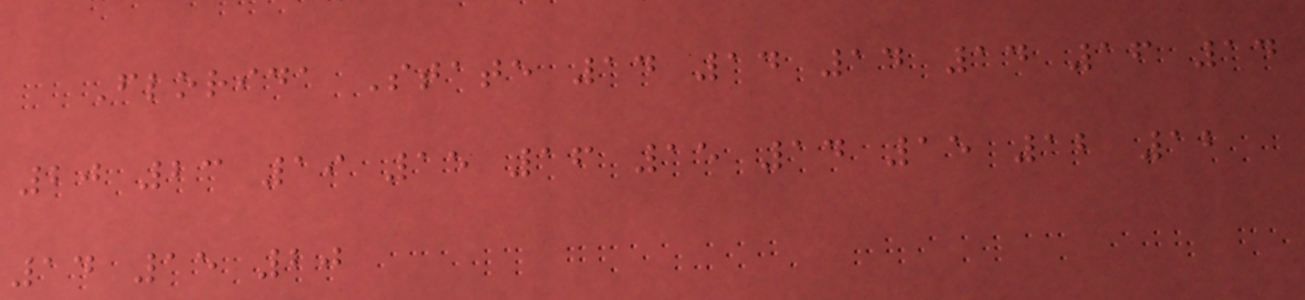Florida State 14 14 14 14 16 14
20 23 19 15 16 15 14 15 12 12
14 15 20
